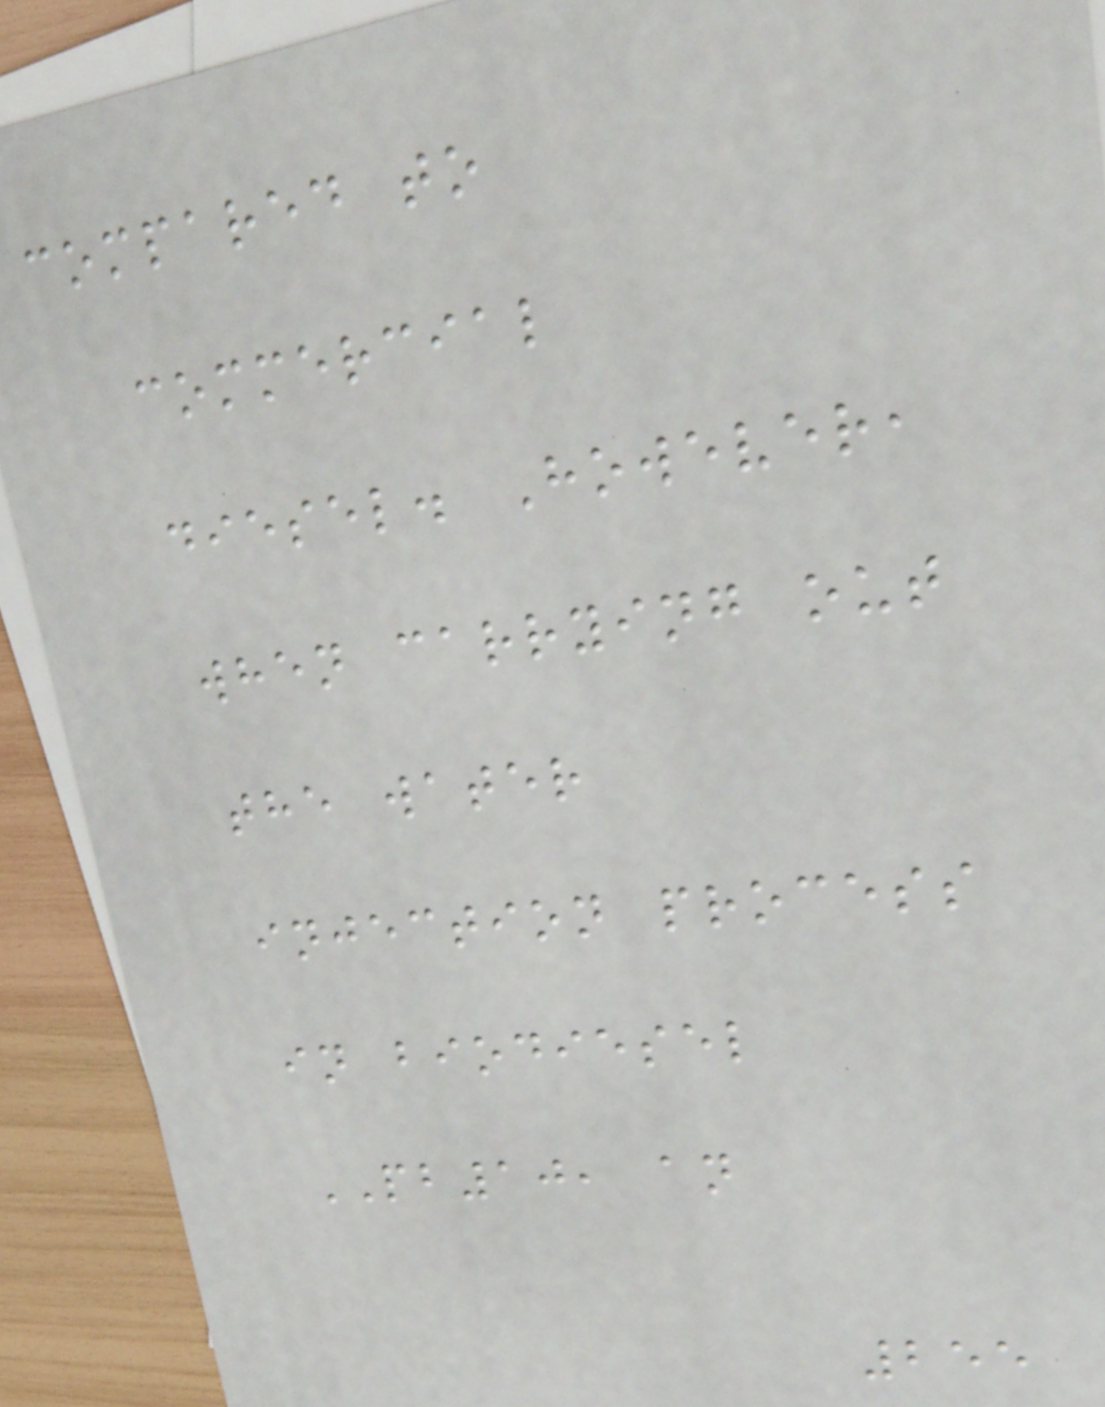compared to
commercial
diesel. However,
when carrying out
the water
injection process
in biodiesel
PB10, an
255
